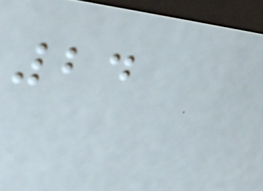24
